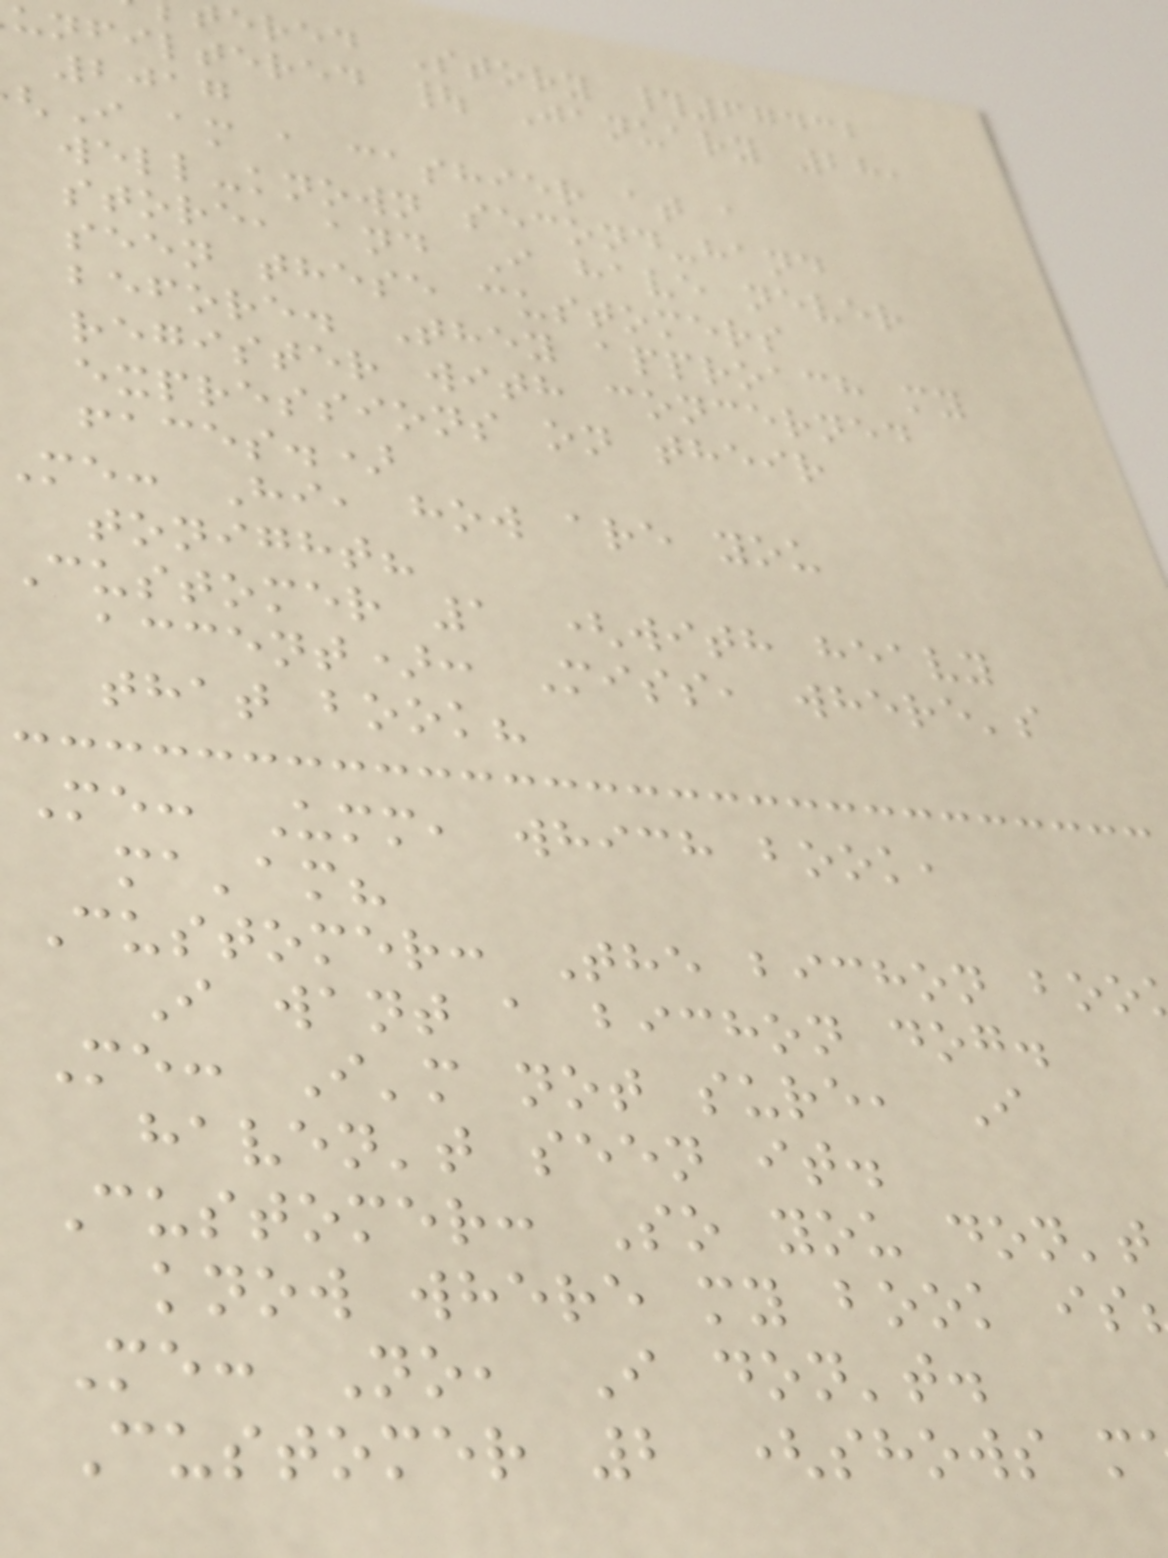ered Story #67432
unfiltered | January 28,
2017
I am a cashier at a
well-known second-hand
store, and I have never
seen these customers
before. They approach my
register with concerned
expressions on their
faces.)
me: Hi, how are you
tonight?
Customer 1 (with heavy
accent): Miss, where's
that book?
Me: Umm, which book,
ma'am?
Customer: The bichon boo
I want a bichon dog.
Me: I'm not sure, I
haven't seen it.
Customer: So you don't
know where my book is
Me: No, I don't.
Customer 2 (shows m
